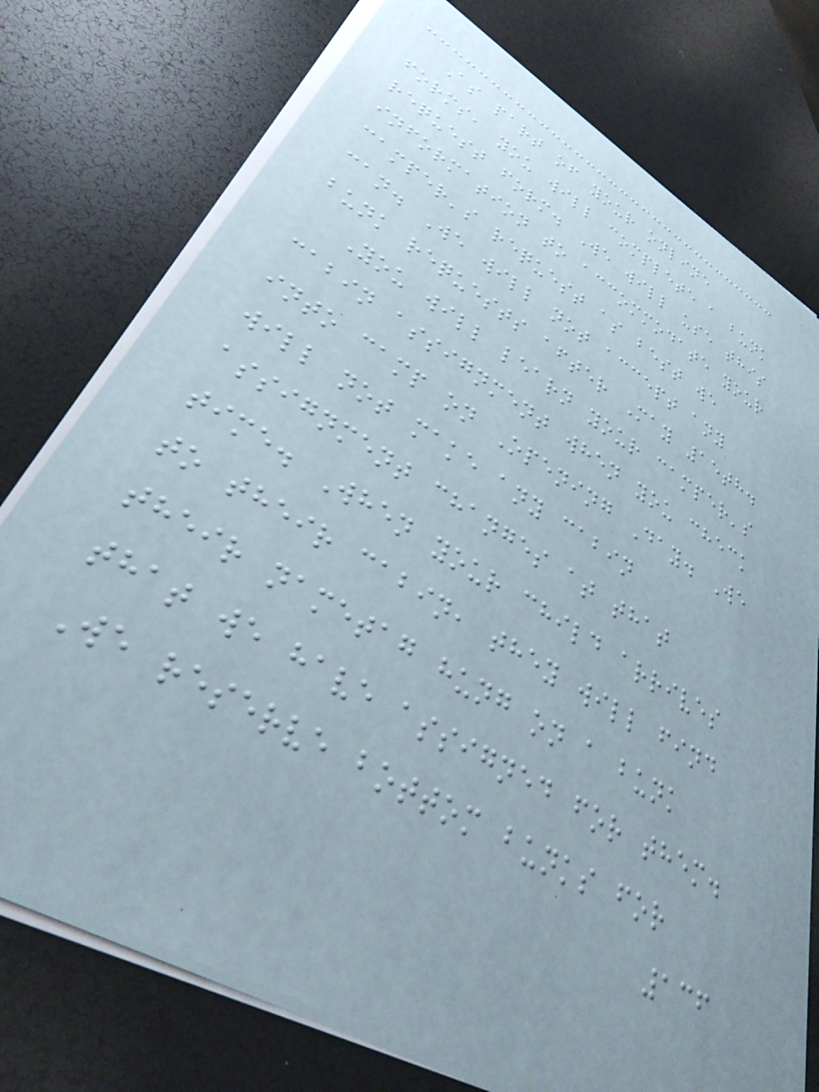As part of your online
forms, you will complete a bunk
request form. We will use this
information to accommodate your
camper's request as best we
can. We will not accept any
bunk requests after May 15th.
You will learn your camper's
cabin assignment when you check
into camp on Opening Day. We
will not make any cabin
assignment changes at that
time. When your child arrives
to their cabin, they will find
their nametag hung on a bunk
that we have assigned for them.
We reserve bottom bunks for
136
